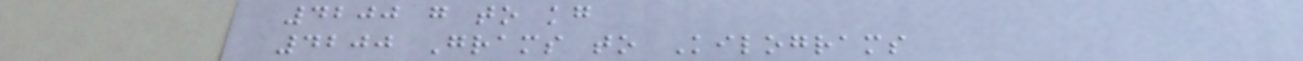4200 g to kg
4200 Grams to Kilograms
